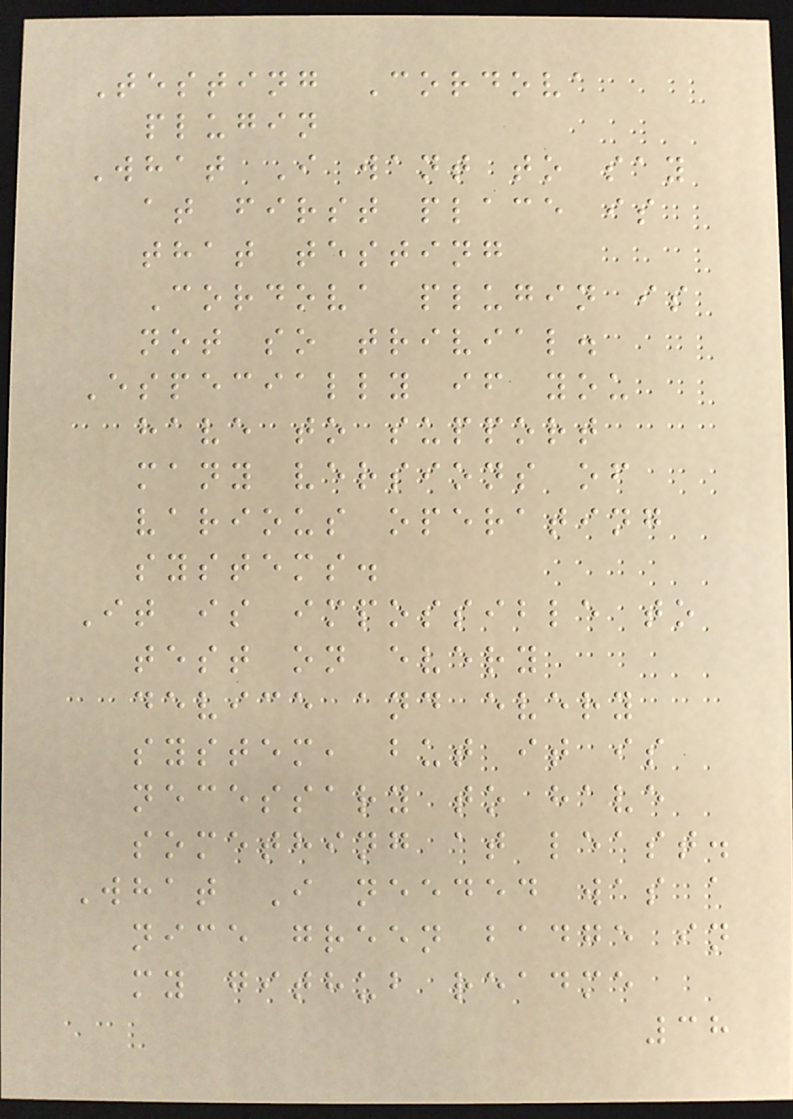Testing Cordova
plugin
What I want to say
at first place is
that testing
Cordova plugin is
not so trivial.
Especially if you
have to support
many versions of
various operating
systems.
It is impossible to
test on every
device and every
system, but it is
necessary to have
something at least.
What I needed was a
nice green badge in
my github readme
38
